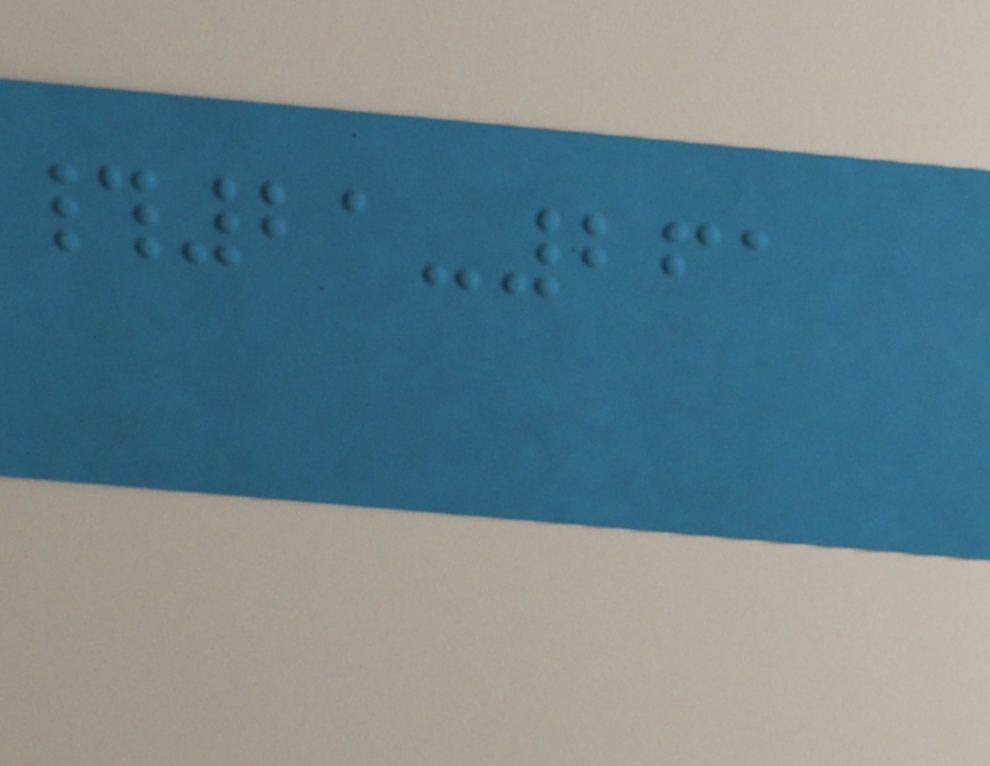#21-261
